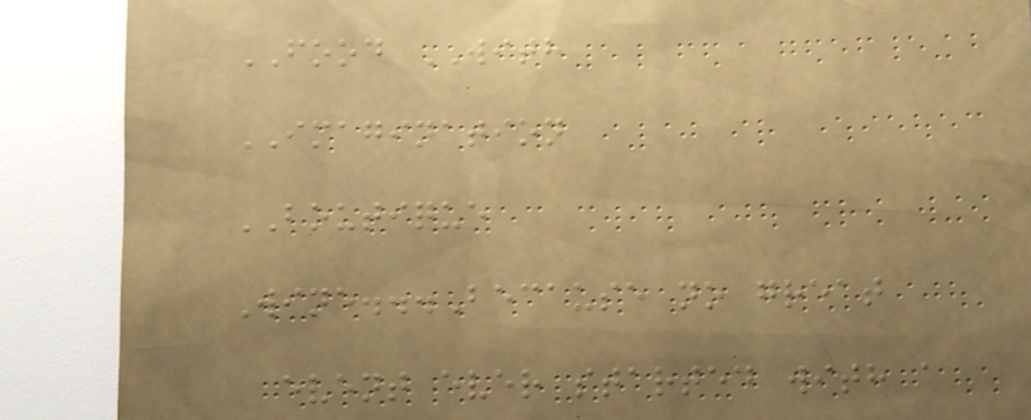FOOD WITH
IMAGINATION
BOUTIQUE
Wine...Because no great
event ever started with a
